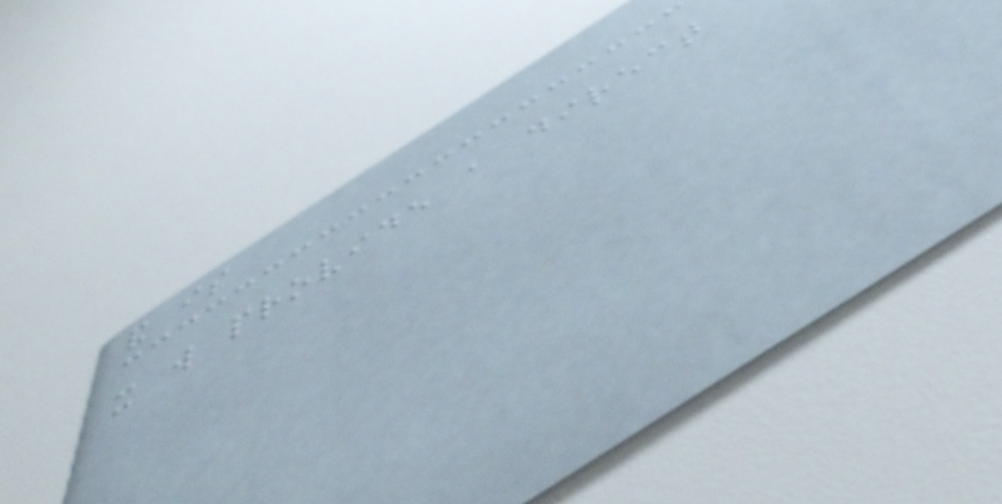and is
it will provide a direct
